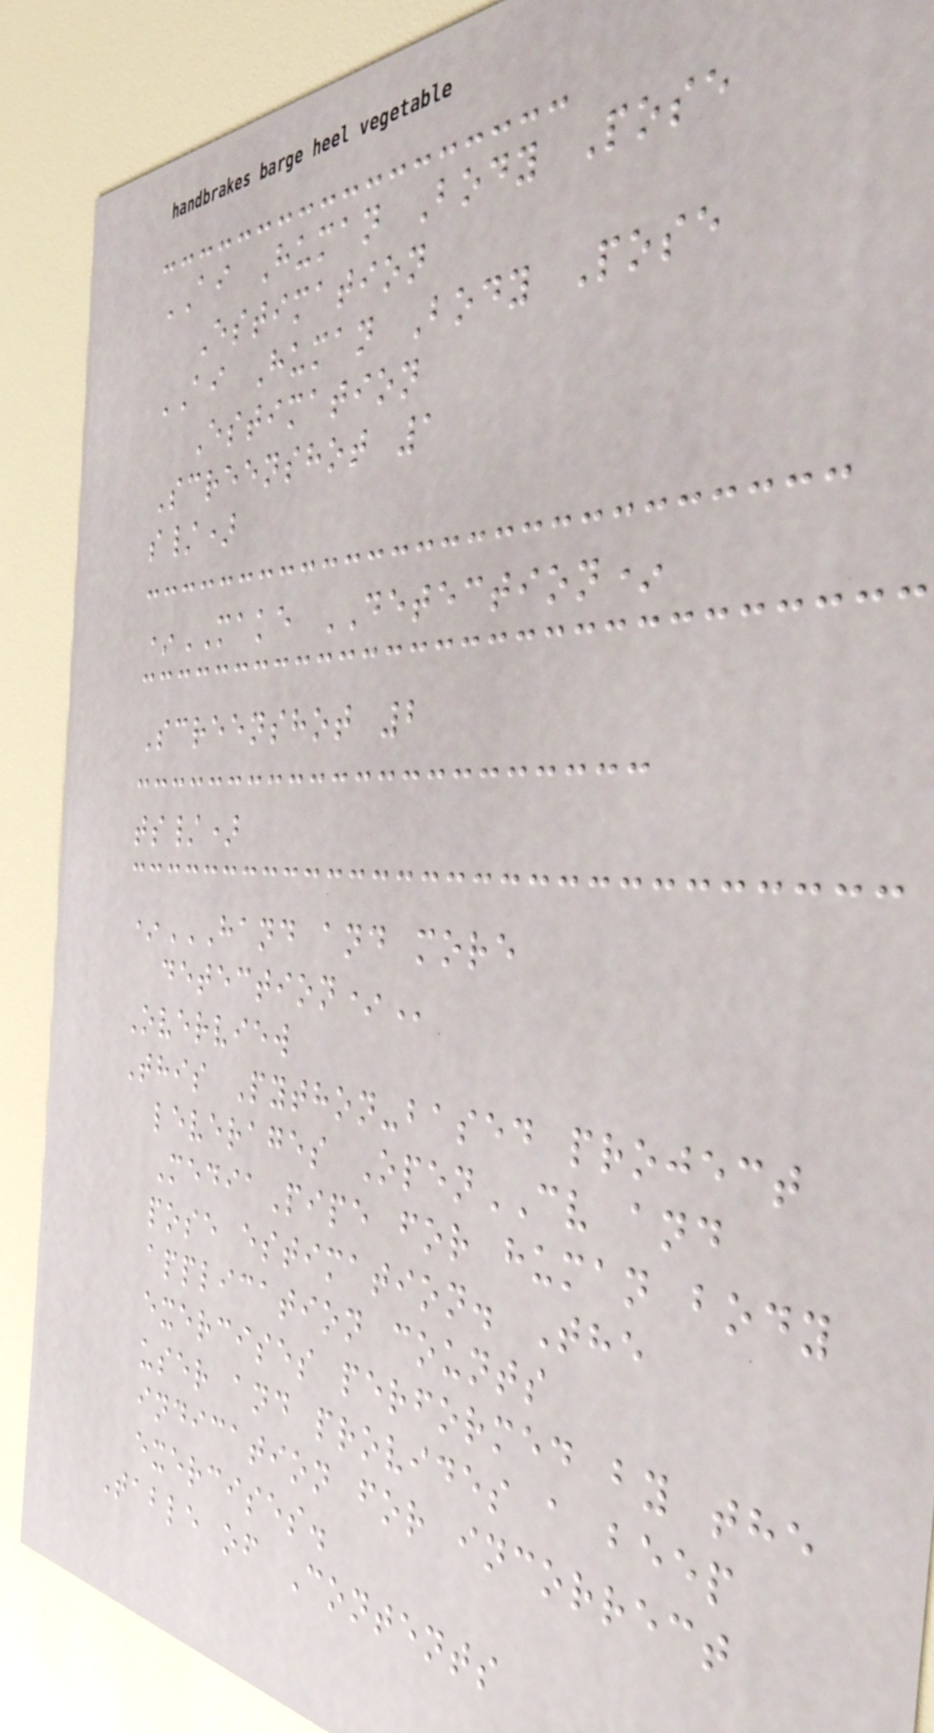AI Human Body Pose
Estimation
AI Human Body Pose
Estimation
Screenshot 1
s/)
*MAKE DETECTION*
Screenshot 2
ts/)
*HAND AND MORE
DETECTION*
Overview
This Python-based project
leverages OpenCV and
MediaPipe for human body
pose estimation. The
application counts
exercises performed by the
user and provides a beep
indication for incorrect
exercises.
Table of Contents
